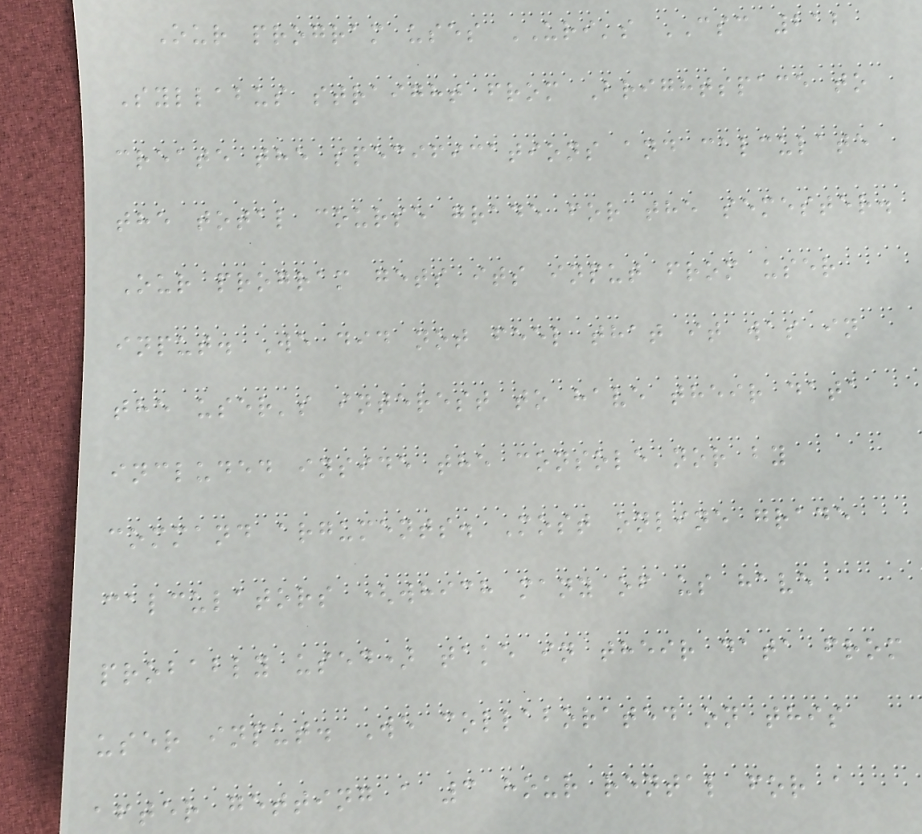Our program uses URI's CSC 212
Syllabus straight from Brightspace to
create the specifications and calculate
the total course grade for the semester.
Our program gets its input from user
input. We did not feel that it was in
the user's interest to have their data
included inside the console nor by
command arguments. Most online grade
calculators (which many of us have
probably used) take in their data from
user input. We collaborated on this
after getting a 3 hour rental for a
